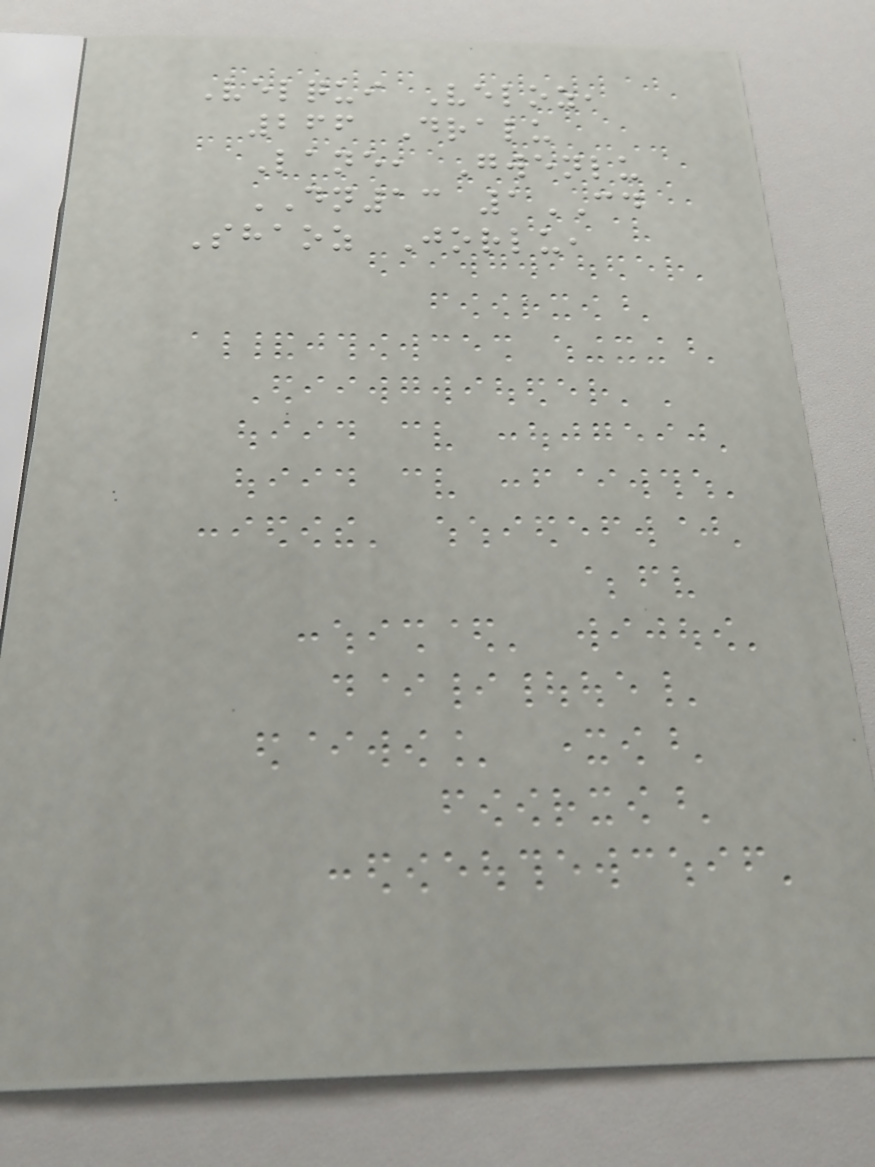Velqui Veloz,
266 Dralu
Lane, Gwenlu
DN13 1CD
Shaoz Jorlu,
